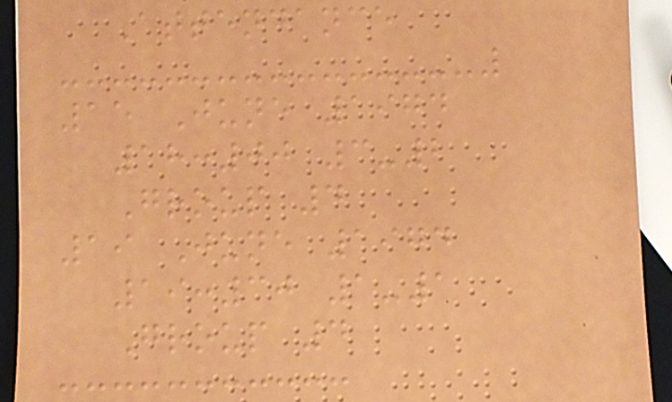Attendance
15 June 1974
18:00 3-2
Group 4
19 June 1974
19:30 1-1
Group 4
